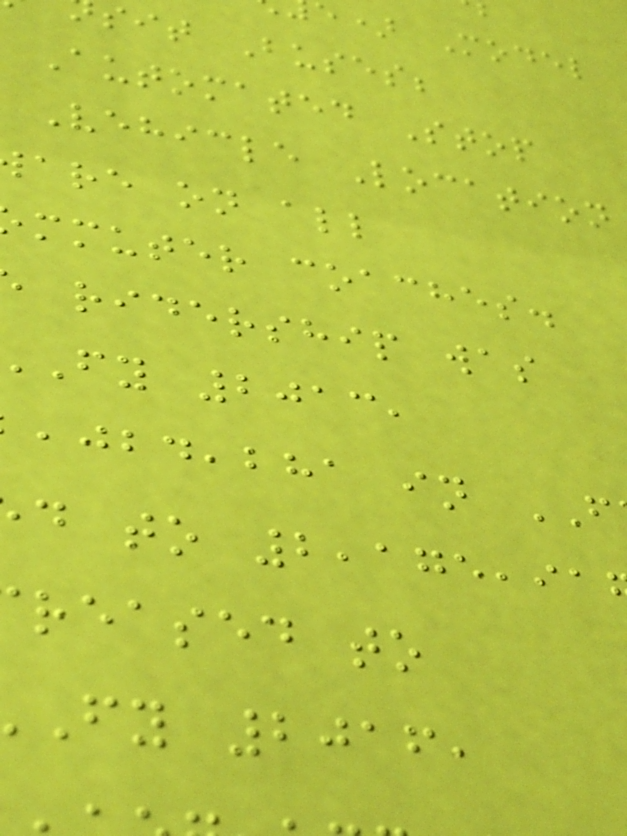e) Model
sit Buses;
Automated Stop
Vehicle Location
are on all
mmuter coaches.
ridership was
fy 2013,
d to 2,175,91
reased to
fy 2016,
